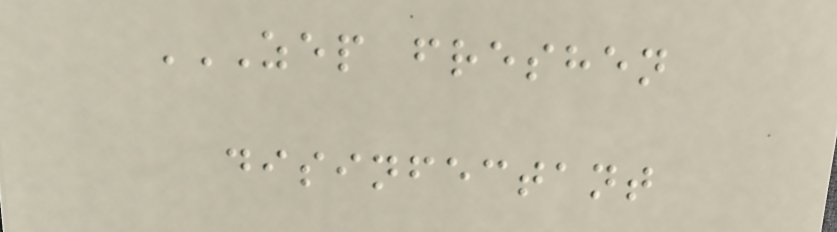ZEP FRESHEN
DISINFECTANT
